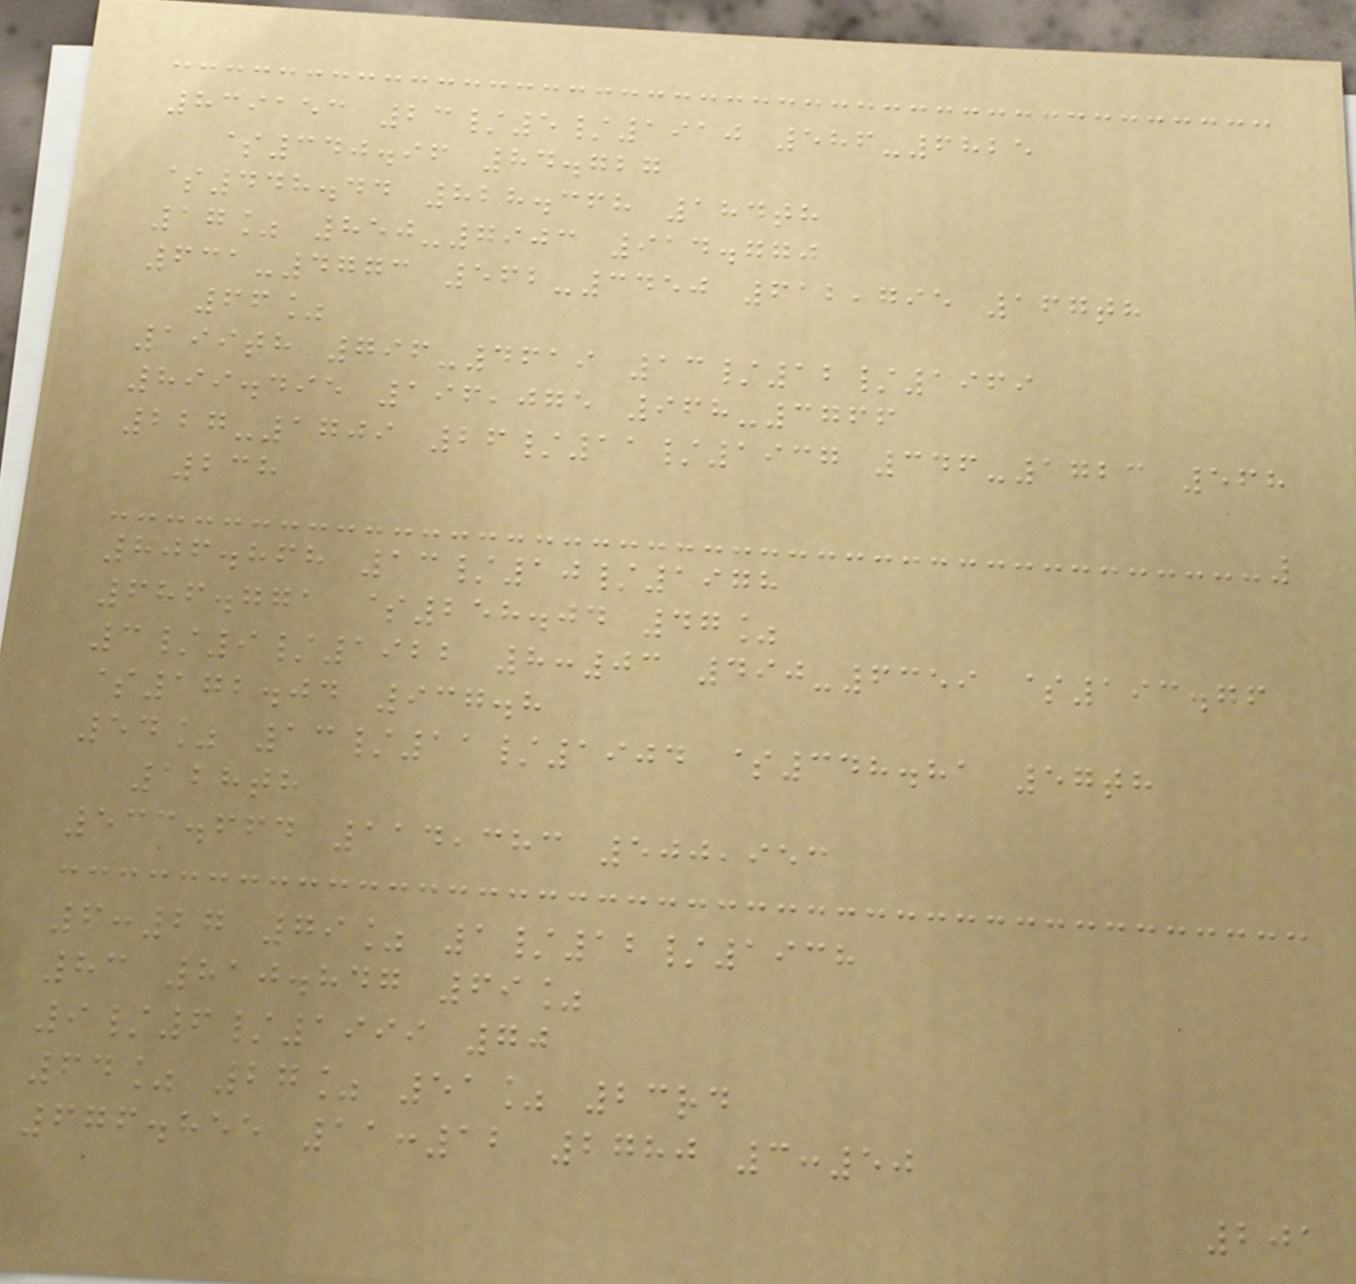839153 23/5/1910 586-6825
$340.96 84.727
$448.44 828.368 184th
17% 850-7903 914.770
631-4773 562-3450 612,795 167th
66%
199th 796-4619 13/12/1969
899.495 196,075 968-3766
227-1709 26/11/1937 346-1723 568
238
806.868 13/10/1978
686.771 $258.04 47%
3/9/1922 8:03 490-6359 $193.76
$172.04 937.8
54% 13/11/1904 $348.81 57th
128th
533.664 114,383 500,953
6:27 79% 1/12/1938
83 810.847 69%
9/6/1999 70
64% 27% 51% 23rd
676.855 11:12 2780 3:50
201
